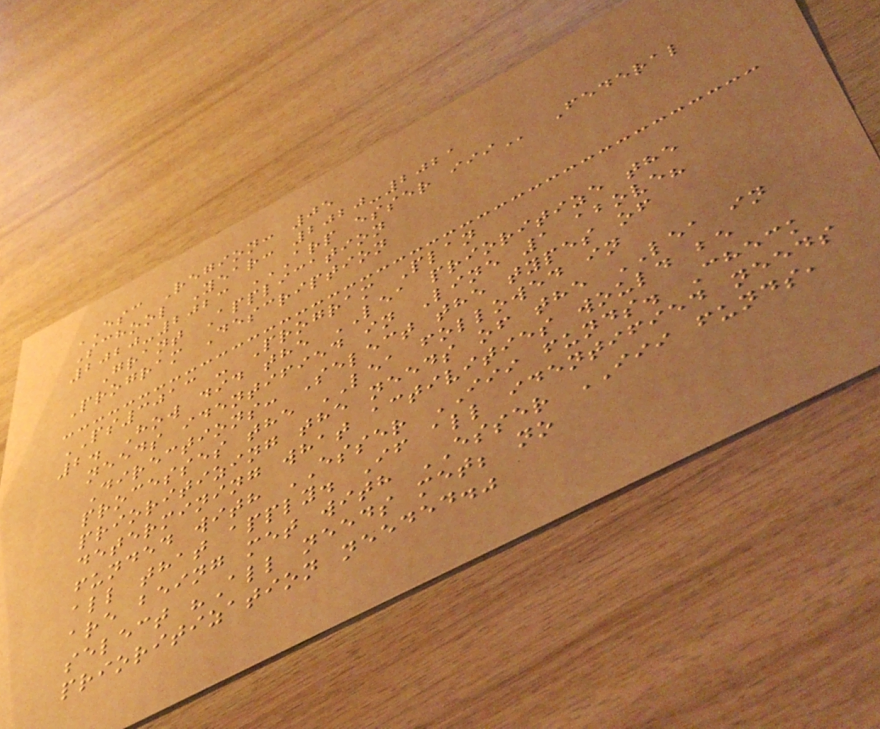ESC Region: 05
School Year: 2020-2021
2020-2023 ARP ESSER III Federal
Grant Application
Program Description
PS3013 - Program Plan
2. How did the LEA prioritize the
needs identified in Line 1 above?
Directions: Select the types of
processes the LEA followed in
prioritizing the needs of the LEA in
determining what activities would be
funded with ESSER III funds. Check
all that apply. If all identified needs
are being met with ESSER III funds,
select "All needs met; no
prioritization needed."
